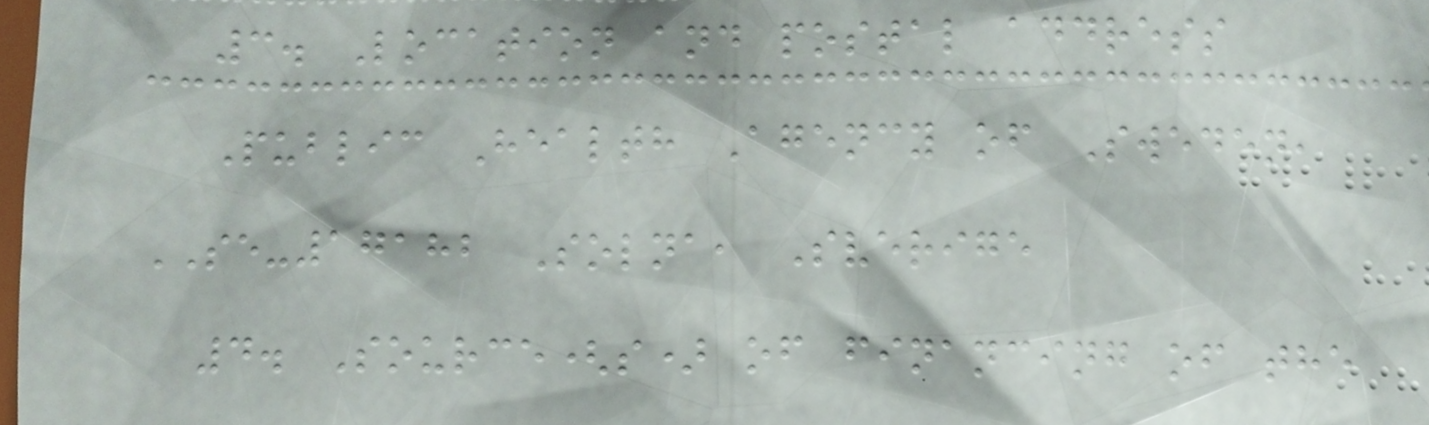3. Location and postal address
Public Health Agency of Sweden,
SE-17182 Solna, Sverige
4. Source(s) of financing of the
